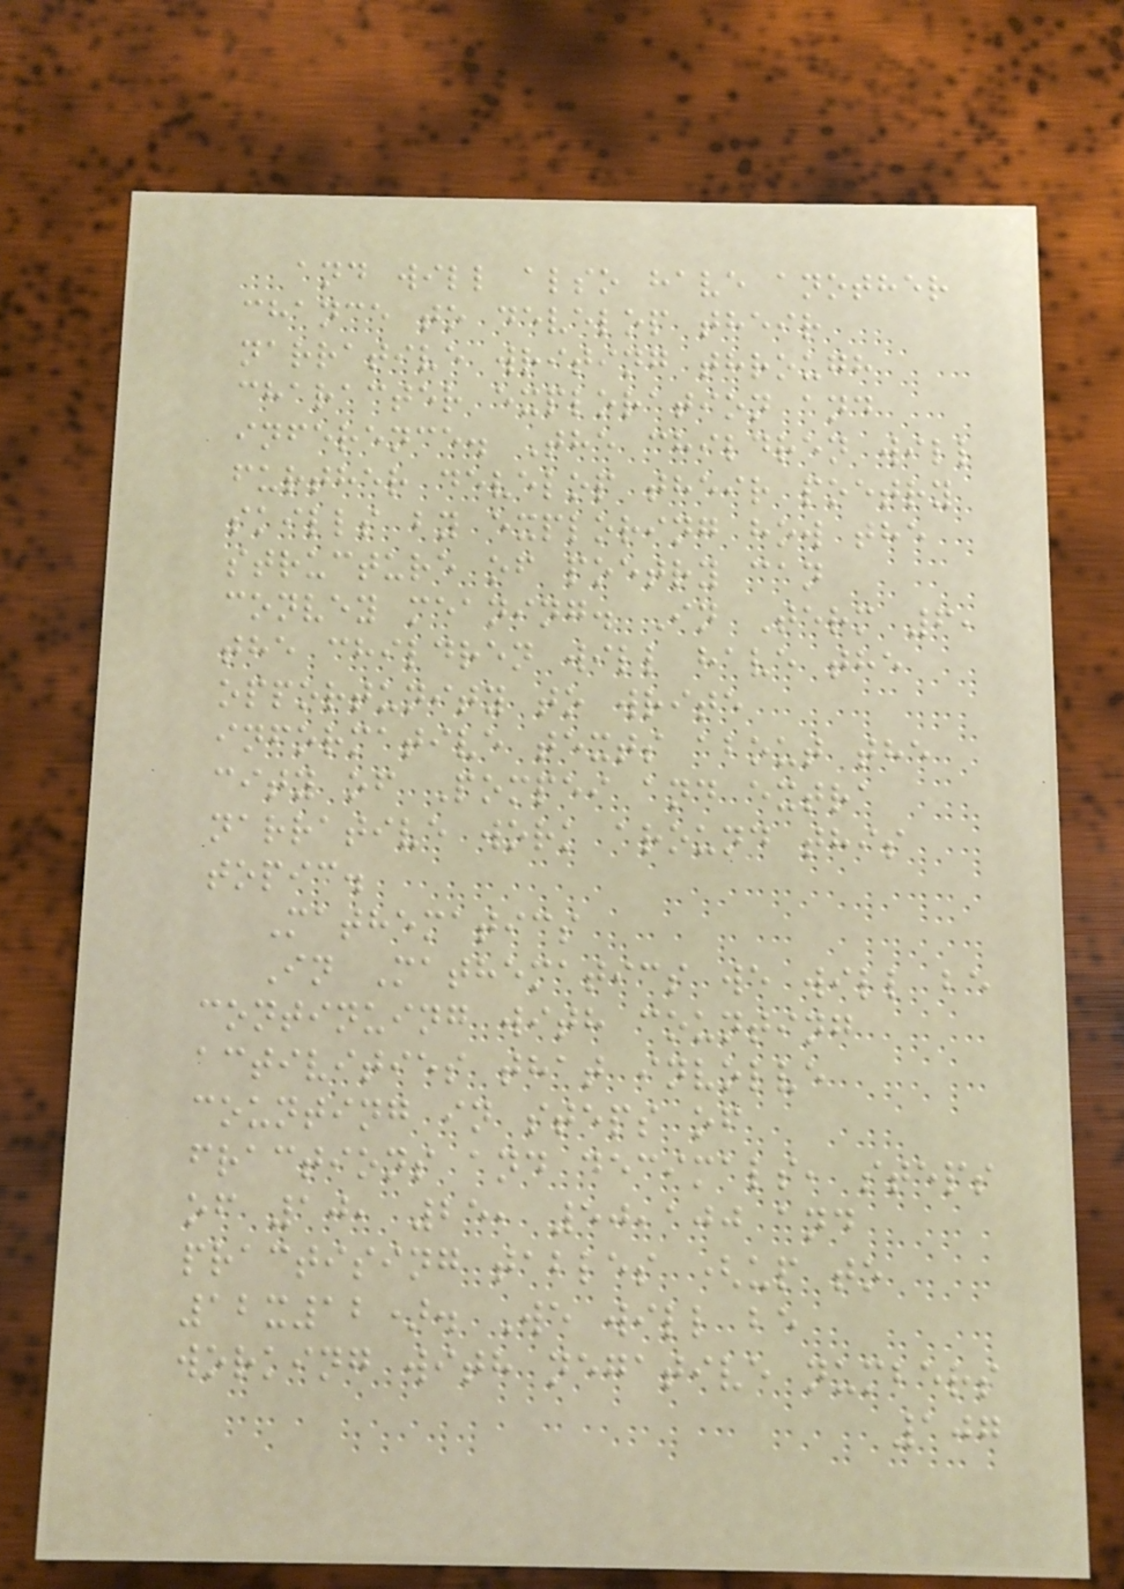and will also have another
chance to develop their
narrative writing through
character exploration and
inference. The children will
further develop their poetry
skills by exploring how the
structure of poetry can
convey meaning. In Term 6,
the children will have the
opportunity to write
informative texts about the
city of Pompei and extra
narrative work around this
topic.
Mathematics
In Mathematics we will be
continuing with counting
activities that involve
counting in steps of
fractions and decimals, steps
of 10, 25, 50,100 and
practising tables (up to
12x12). We will be
working with negative numbers
107
